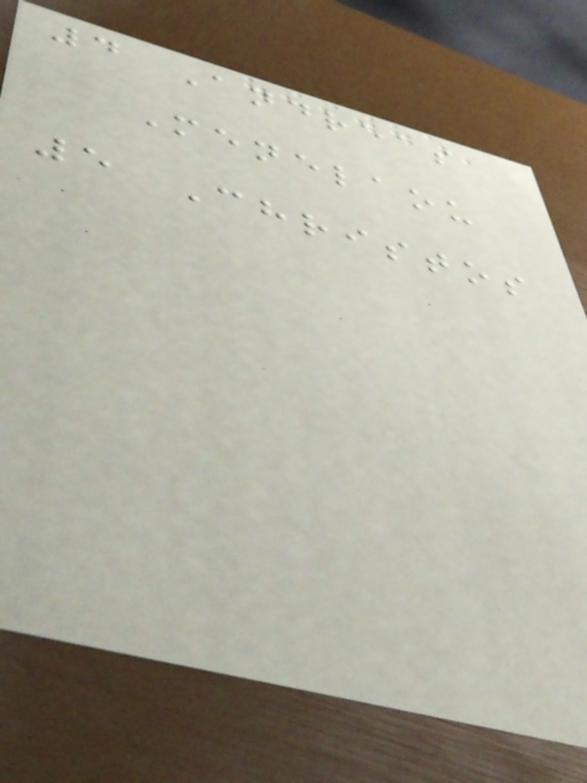4 Andreas
Menelaou
5 Christos
